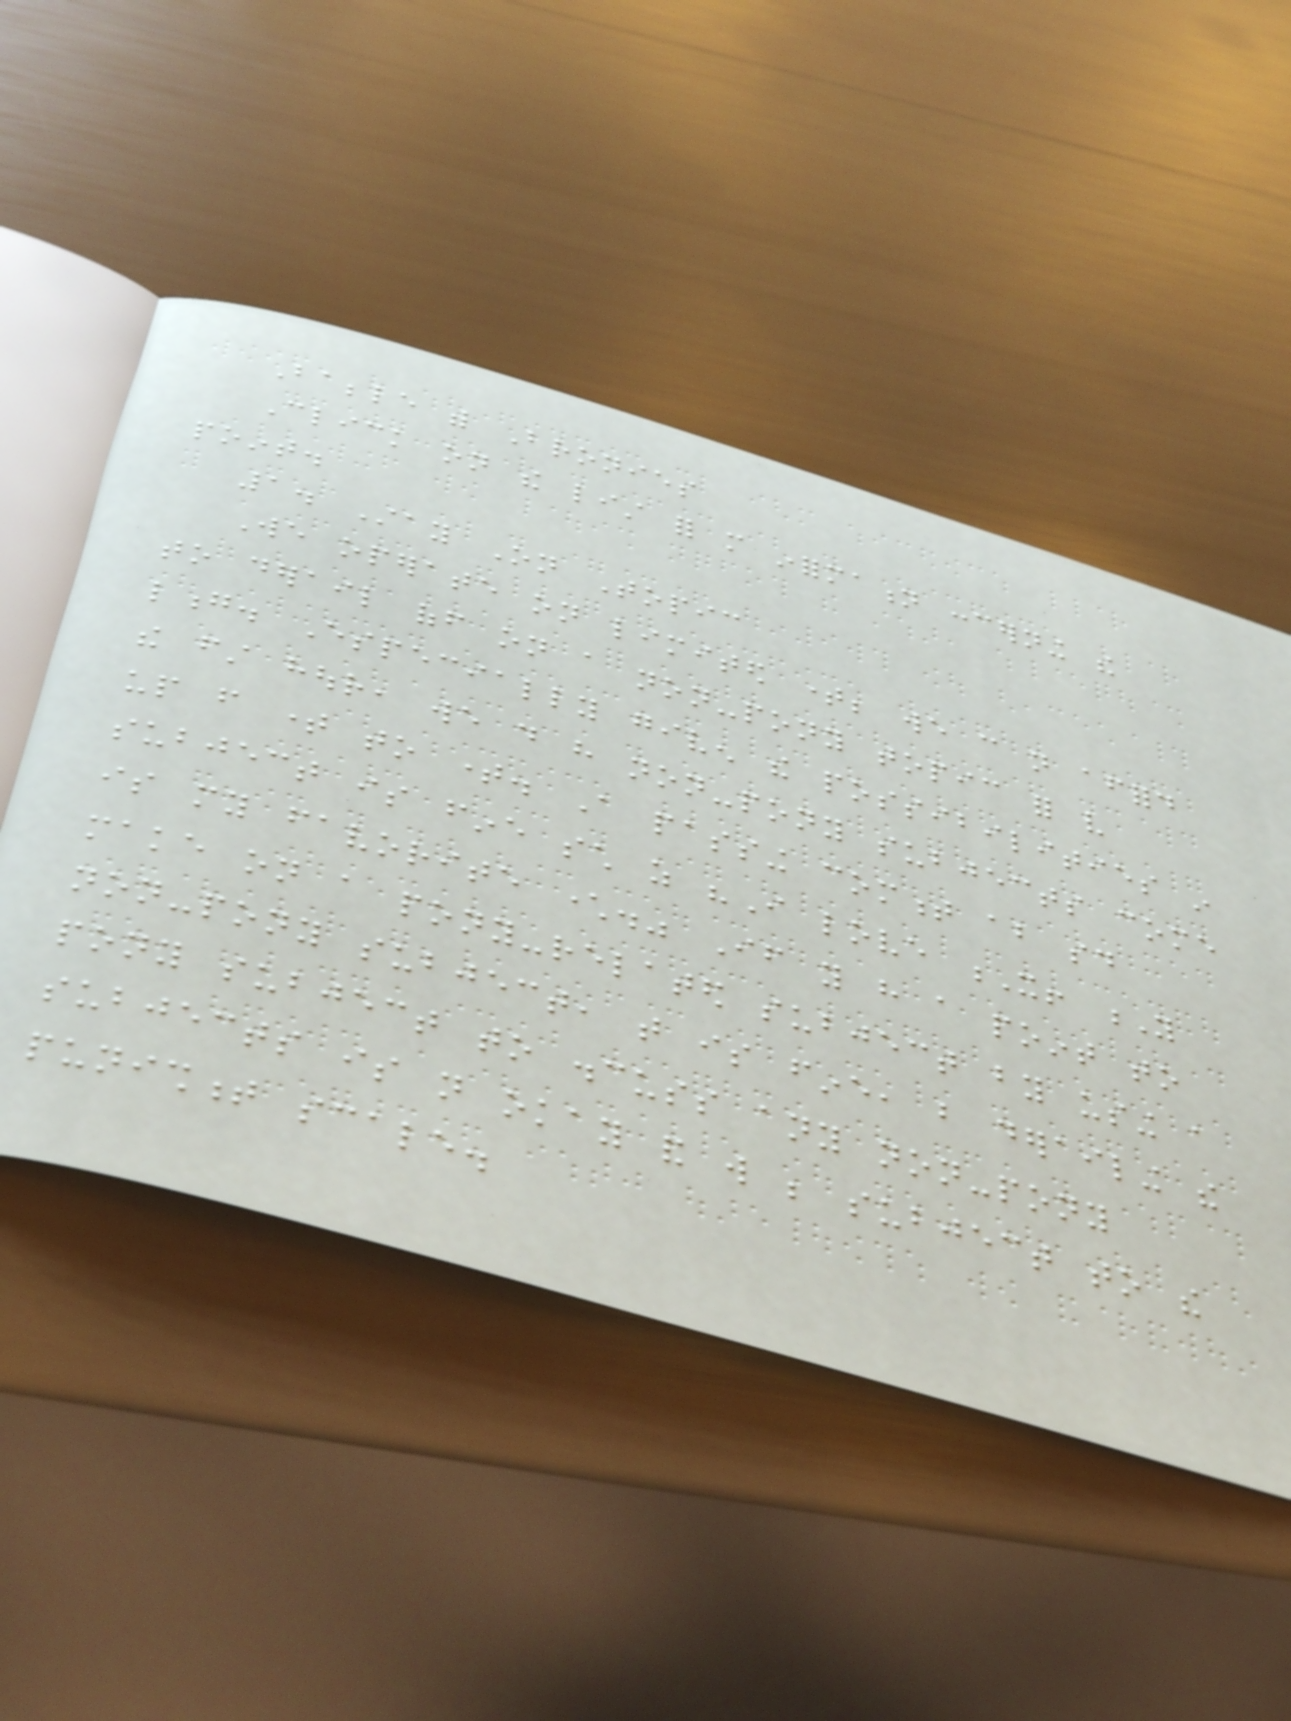Babble with Bronies
Click on the list for more information concerning the
point.
1. Stay On Topic
We operate on limited time; we can not afford
to derail off on a non-pony topic for very
long. Especially given the possibilities in
the first hour, we do have non-pony subjects come
up from time to time. A passing comment about said
subject is fine such as "I love X! Y
is my favorite character." If you have a point to
make on a pony-related subject by using a
non-pony subject, that is fine, but derailing the
pony subject to discuss any non-pony
subjects is not okay and will be subject to the
punishment scale.
